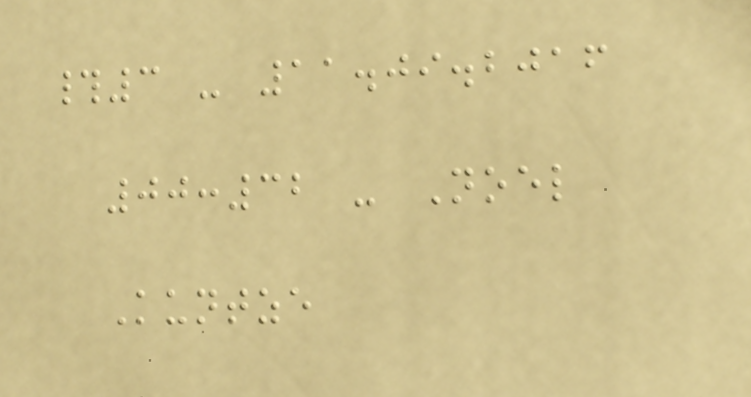#3 - 11.09.2016
00:32 - Noel
Kuntze
